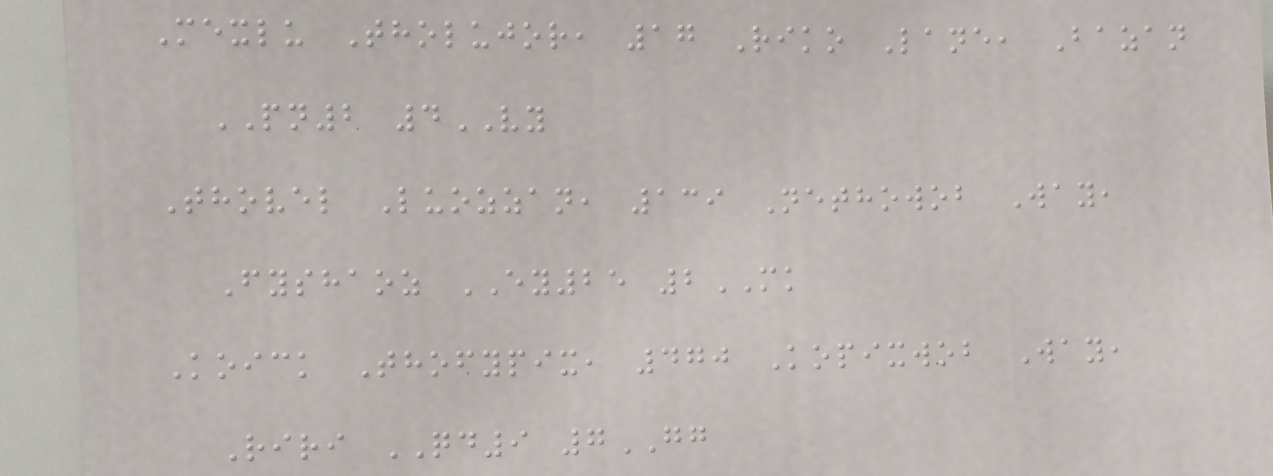Mexlu Tholujor, 17 Riko Lane, Bazan
PN2 4VY
Thovel Luozzan, 139 Nethowob Way,
Fyshaoz EY25 2MK
Koick Thofypix, 470 Kopixwob Way,
Riri QD9 7GG
